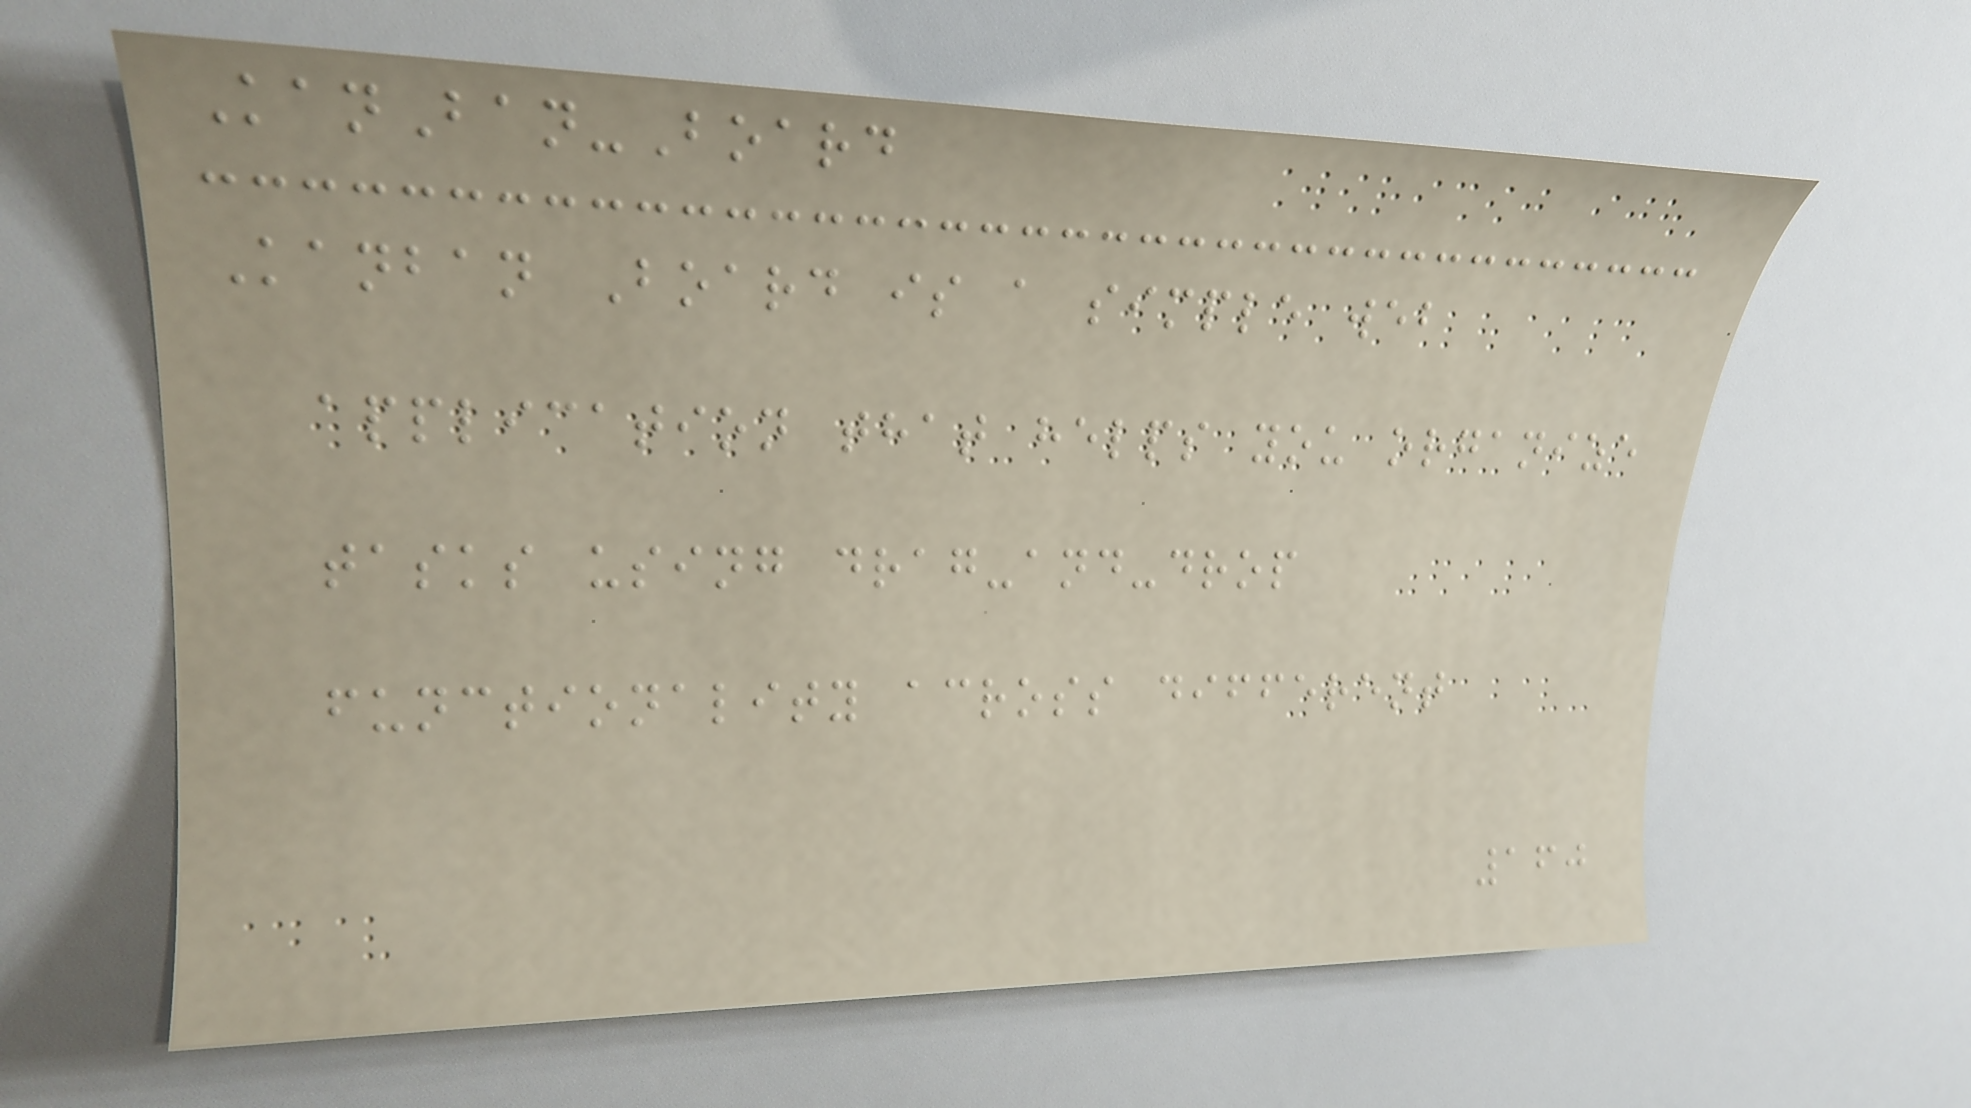KanBan-Board
Kanban Board is a simple web
application that helps you organize
tasks using drag-and-drop
functionality across different
160
